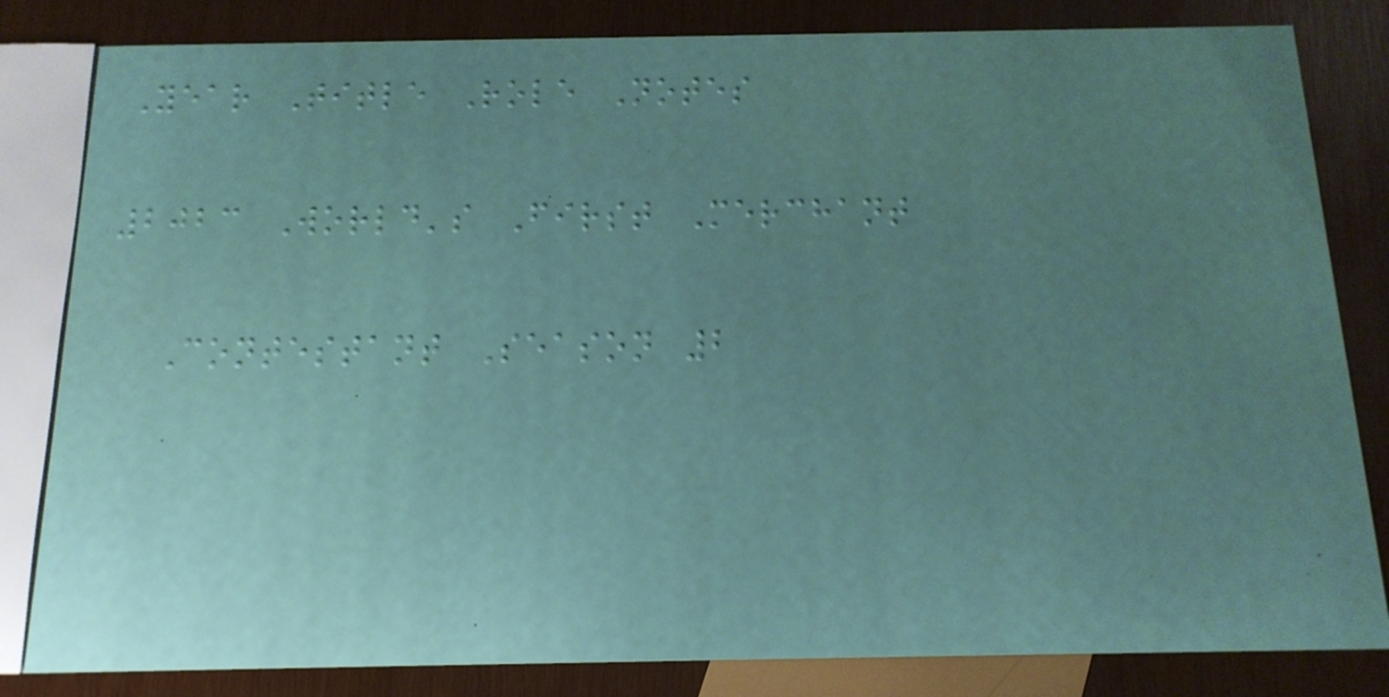Year Title Role Notes
2023 World's First Merchant
Contestant Season 2
